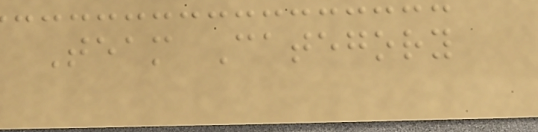Team Category
